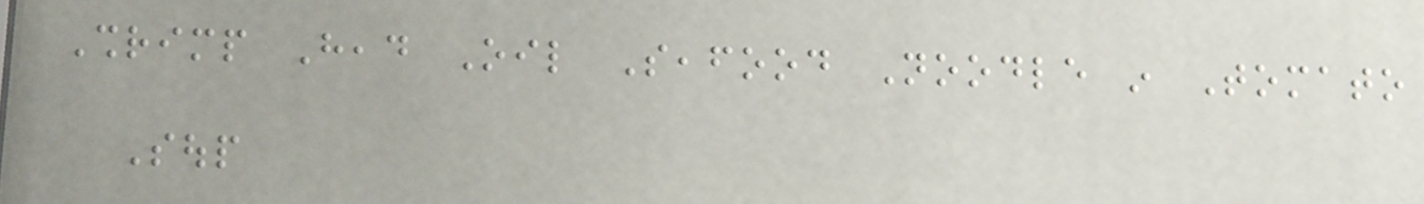Shrimp Head Oil Seafood Noodle in Tomato
Soup
